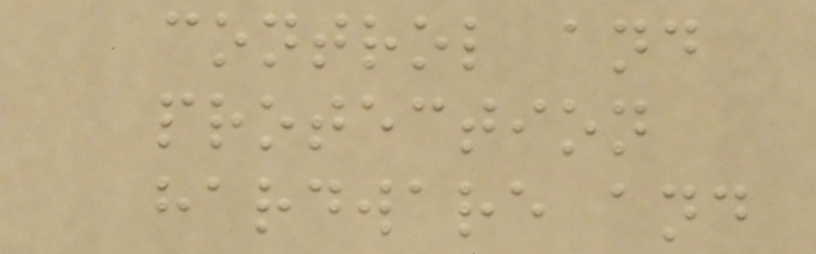control and
protection
hardware and
